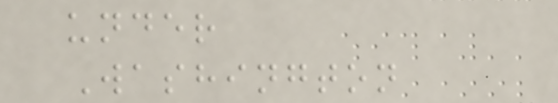under
Washington
